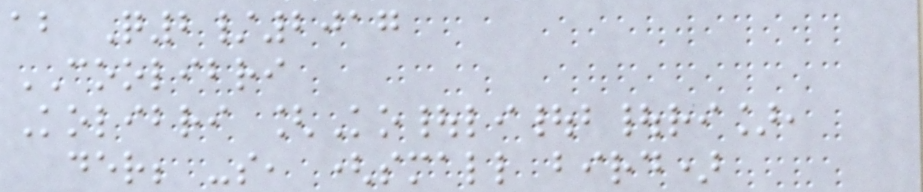ab Q2/2017
COOLIBRI
Kolibri [Ko|li|b|ri],
der; -s, (small bird)
